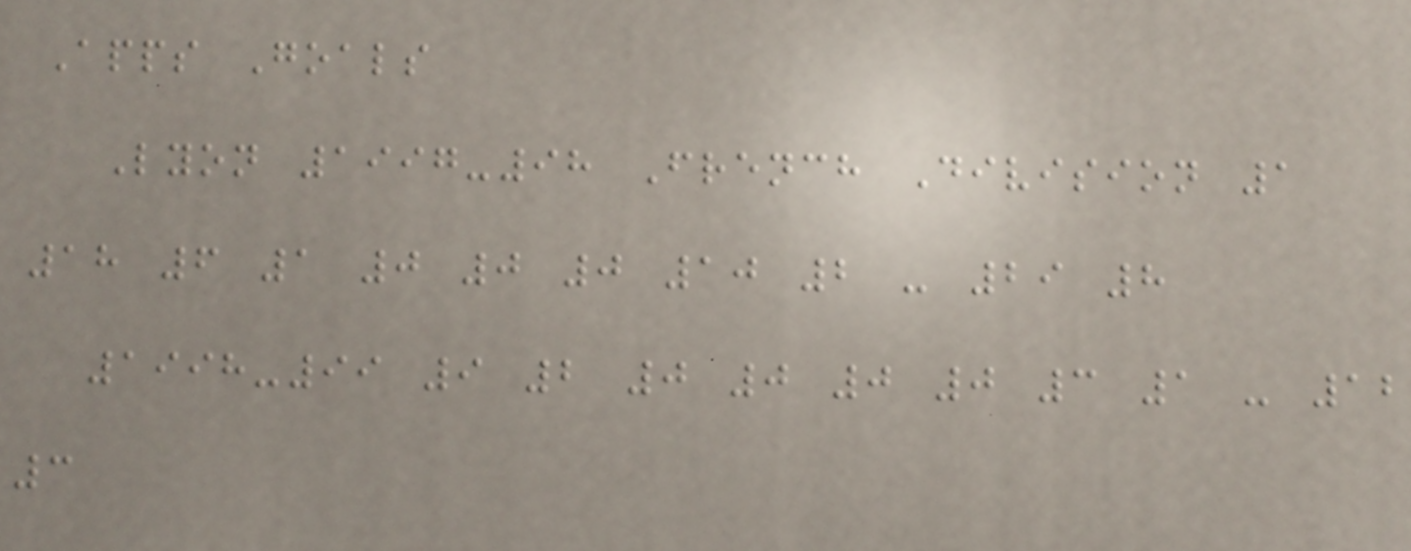Apps Goals
Lyon 1997-98 French Division 1
18 6 1 0 0 0 10 2 - 29 8
1998-99 9 2 0 0 0 0 3 1 - 12
3
